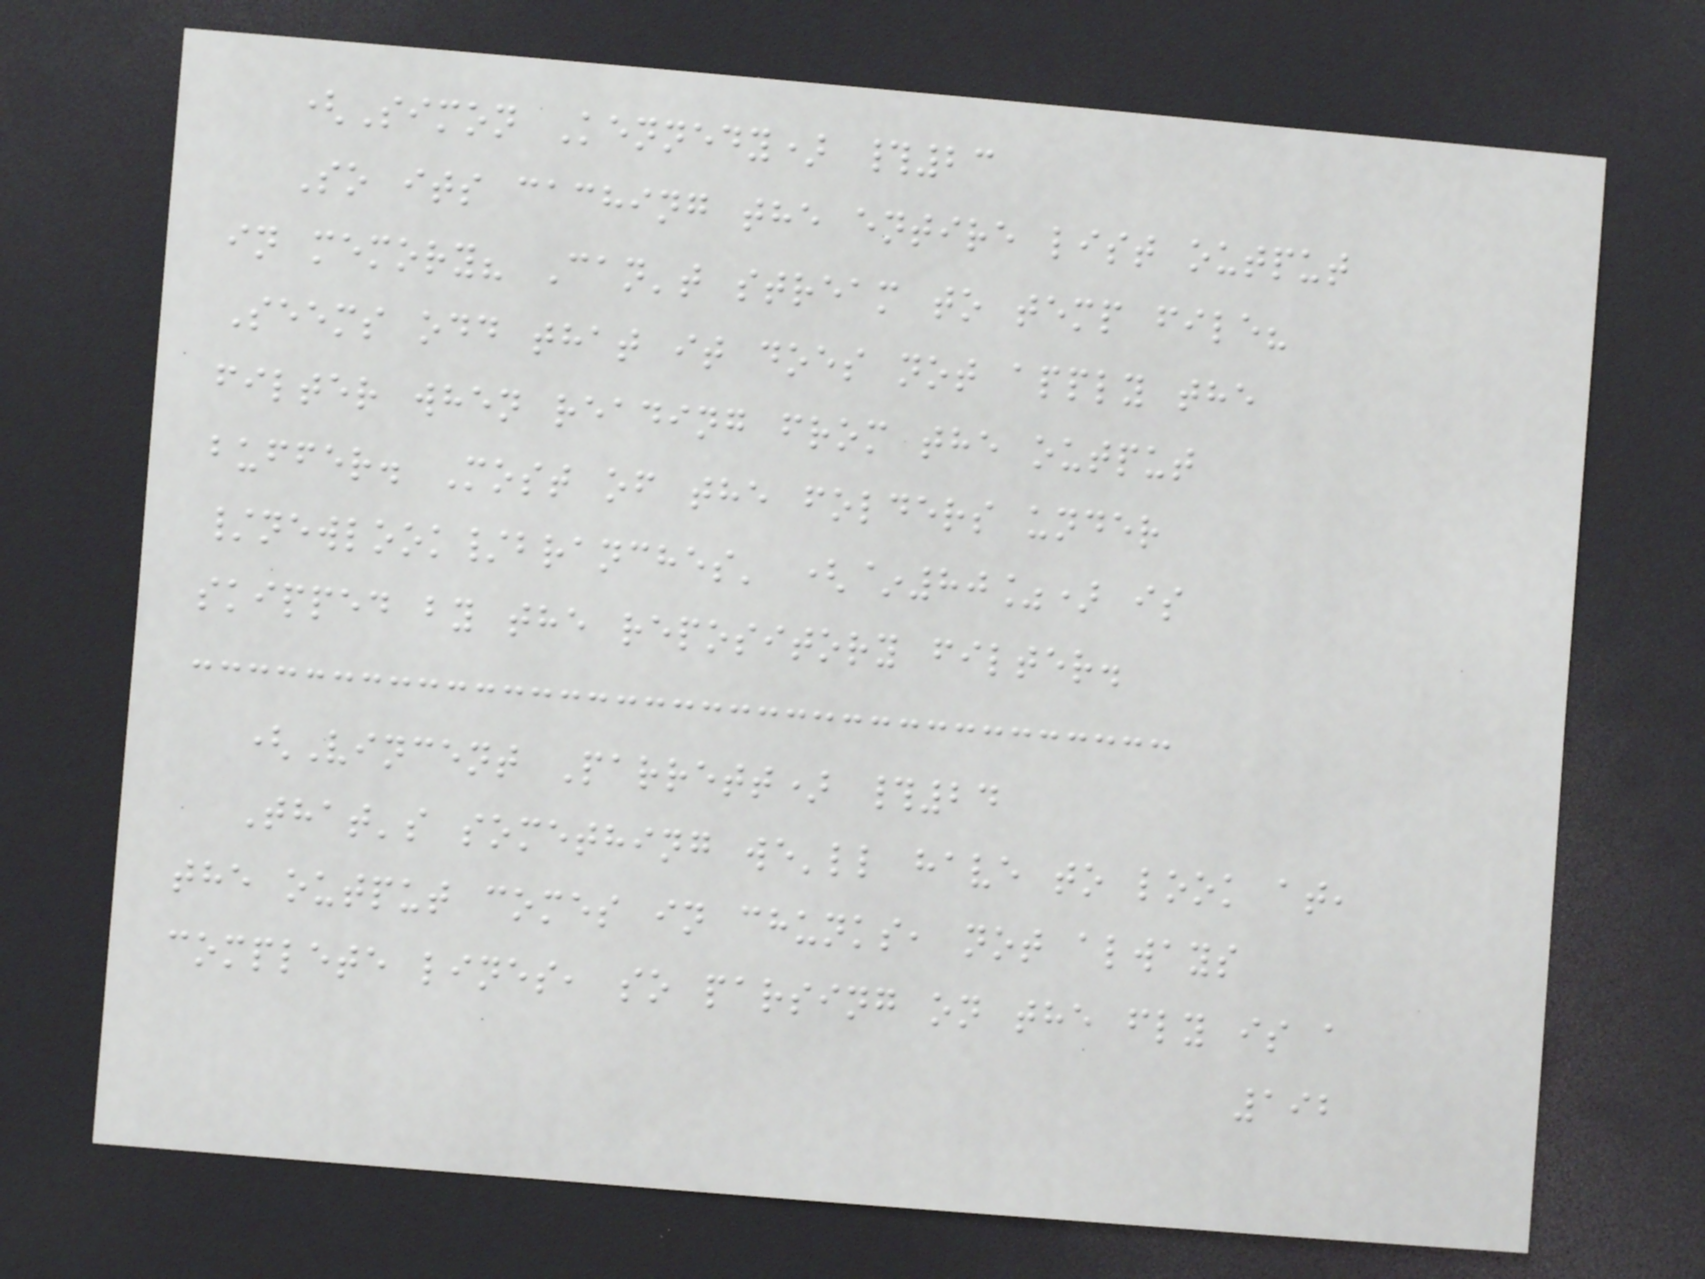(Simon Kennedy) #23
So its caching the entire list output
in memory? Can't stream to temp file?
Seems odd that it does not apply the
filter when reading from the output
buffer. Most of the folders under
/newlook/branches' (~80%) is
skipped by the repository filter.
(Vincent Parrett) #24
That's something we'll have to look at,
the output comes in chunks, not always
complete lines, so parsing on the fly is a
192
